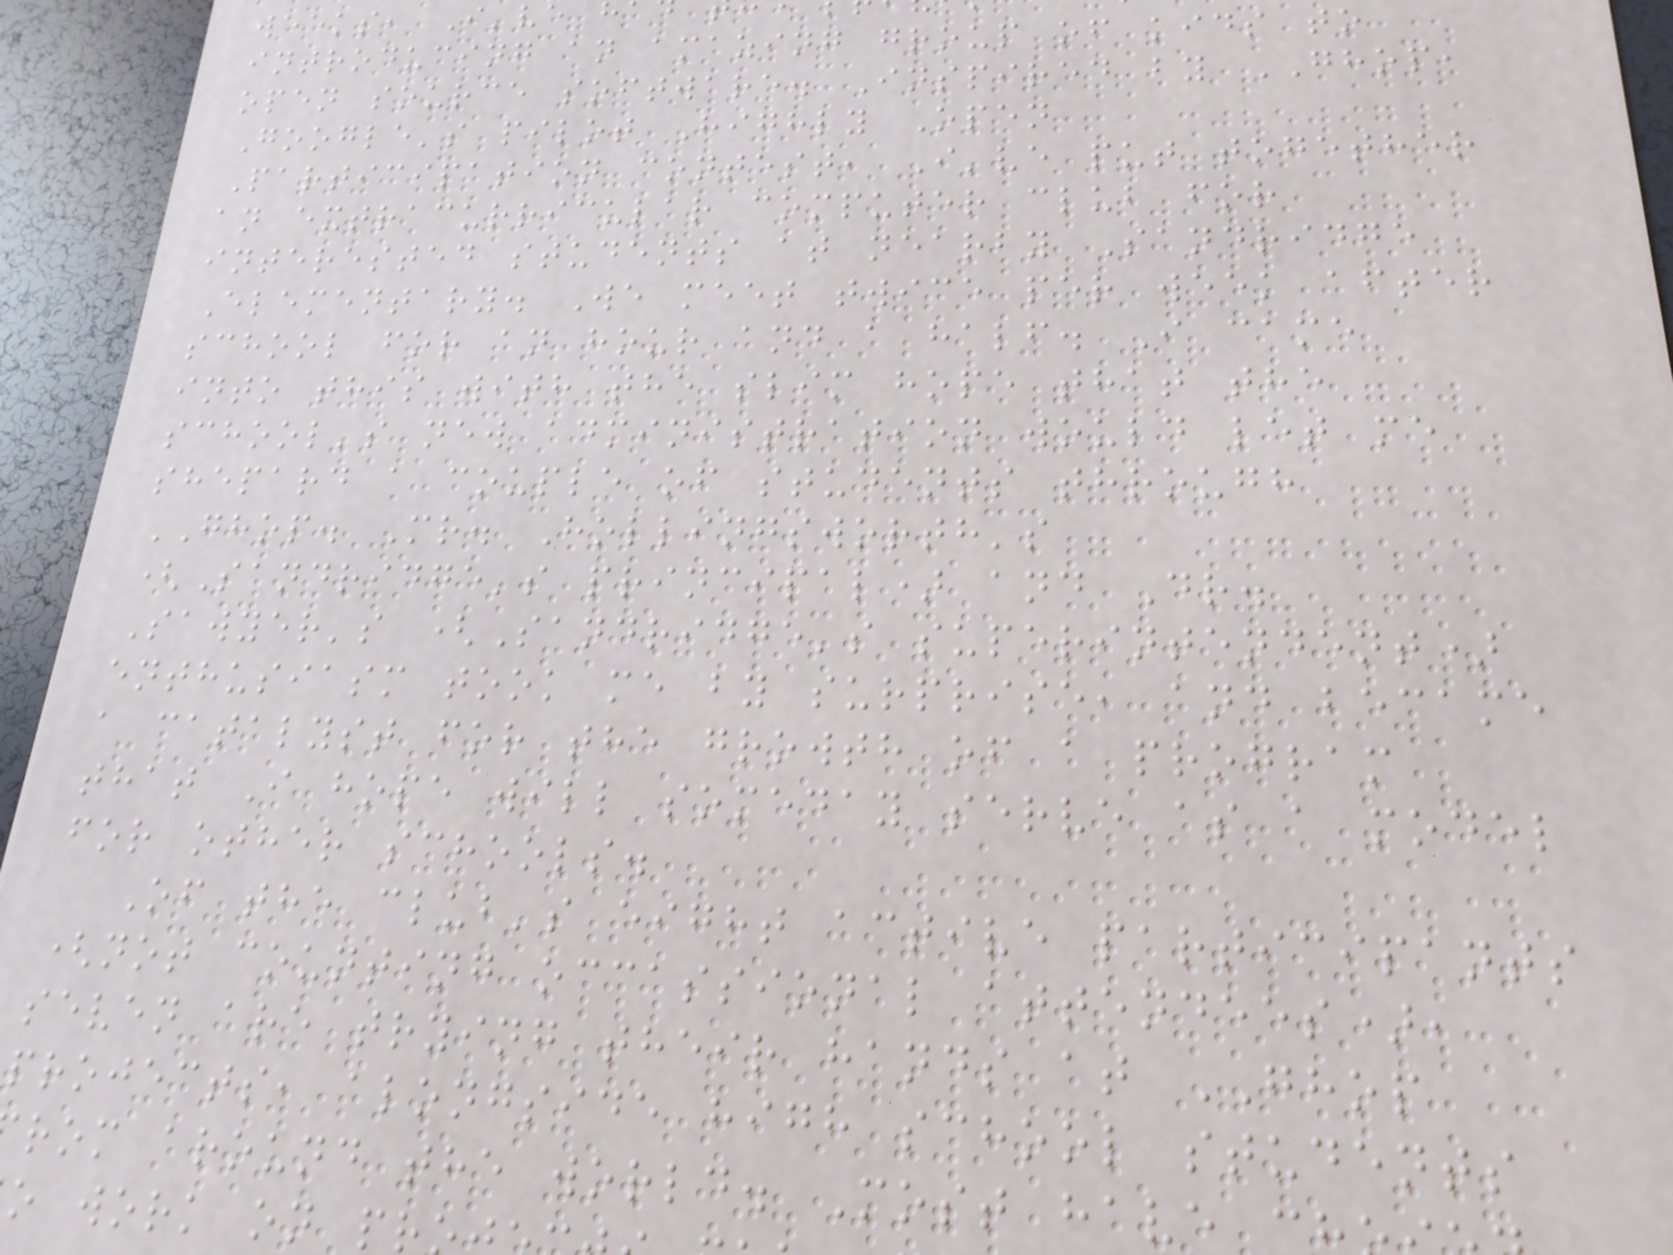weeks, I've
introducing an amazing group of kids to
open source software. Inspired by GHOP,
Google's pilot Highly Open
Participation contest, I've put together
an extracurricular computer club for
interested students at nearby Sandridge
Elementary. We meet twice per week after
school for an hour and a half. I came
into this with the slim hope that the
school's new administration would let me
shepard a couple of students through
GHOP. Mr. Hollingsworth's
(Sandridge's principal) and Dr.
Sawyer's (Sandridge's superintendent)
enthusiasm took me by surprise, and became
a catalyst for the growth of a program
that I hope will someday serve as a model
for other schools.
Of the club's eight active participants
(not counting occassional attendees),
seven are trying their hands at GHOP
projects, alongside high school students
rom around the world. Most have
o work on pr
